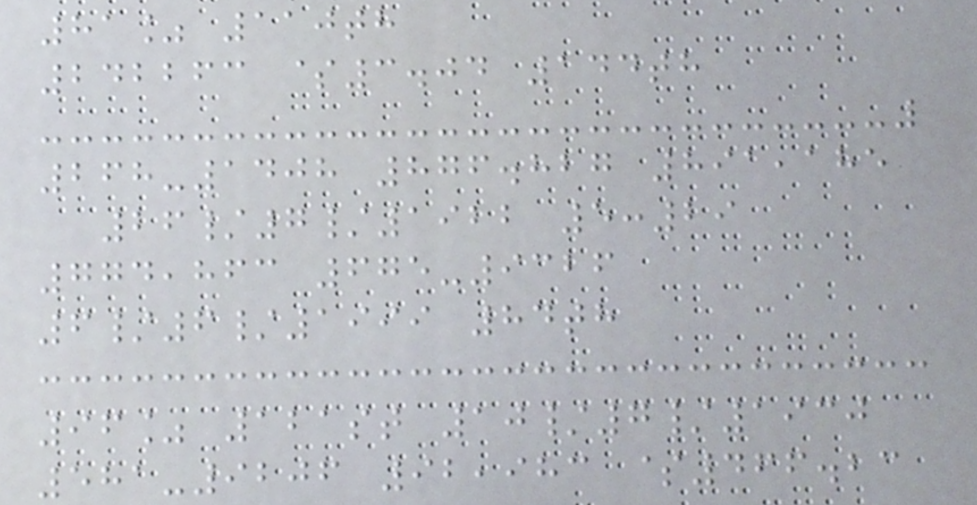81% 110th
242263 $3.04 144th
268-1408 876.827 891,185
26/7/1922 5:29
774,863 675-9326
6/6/1999 84th
96% 121st 10/7/1930
581-9206 92,983 $466.23
